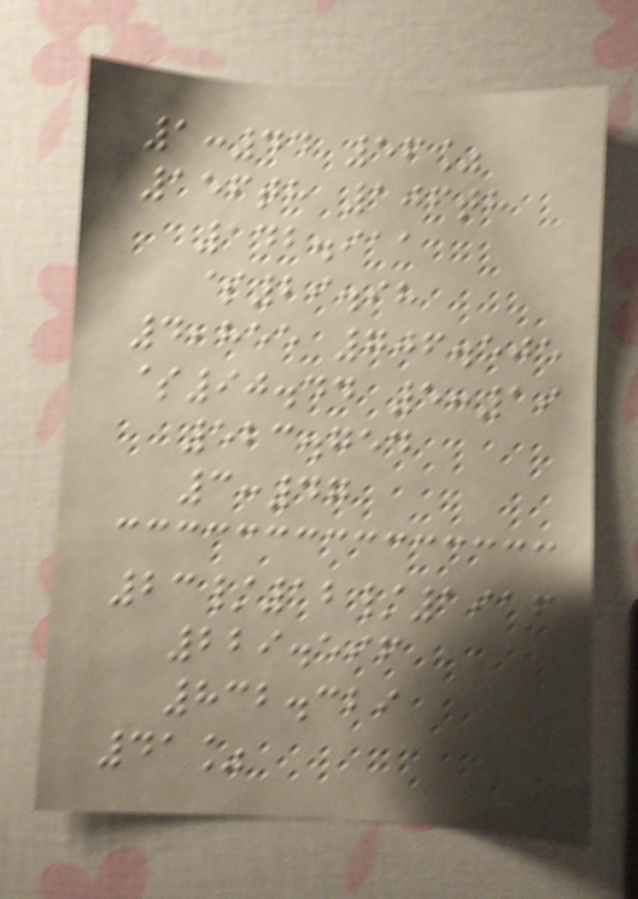1:44 56%
156th 106th
142.911
$29.98
4,855 706.505
$90.44 5:19
523.754
3:47
23/12/1916
229.596
832.329
41%
